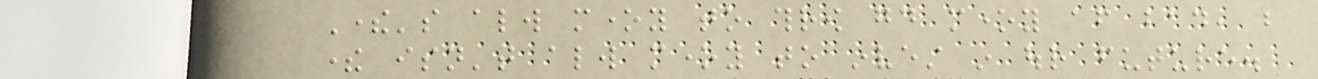There's always money to throw good money after bad, but
there isn't always money to invest in our future.
